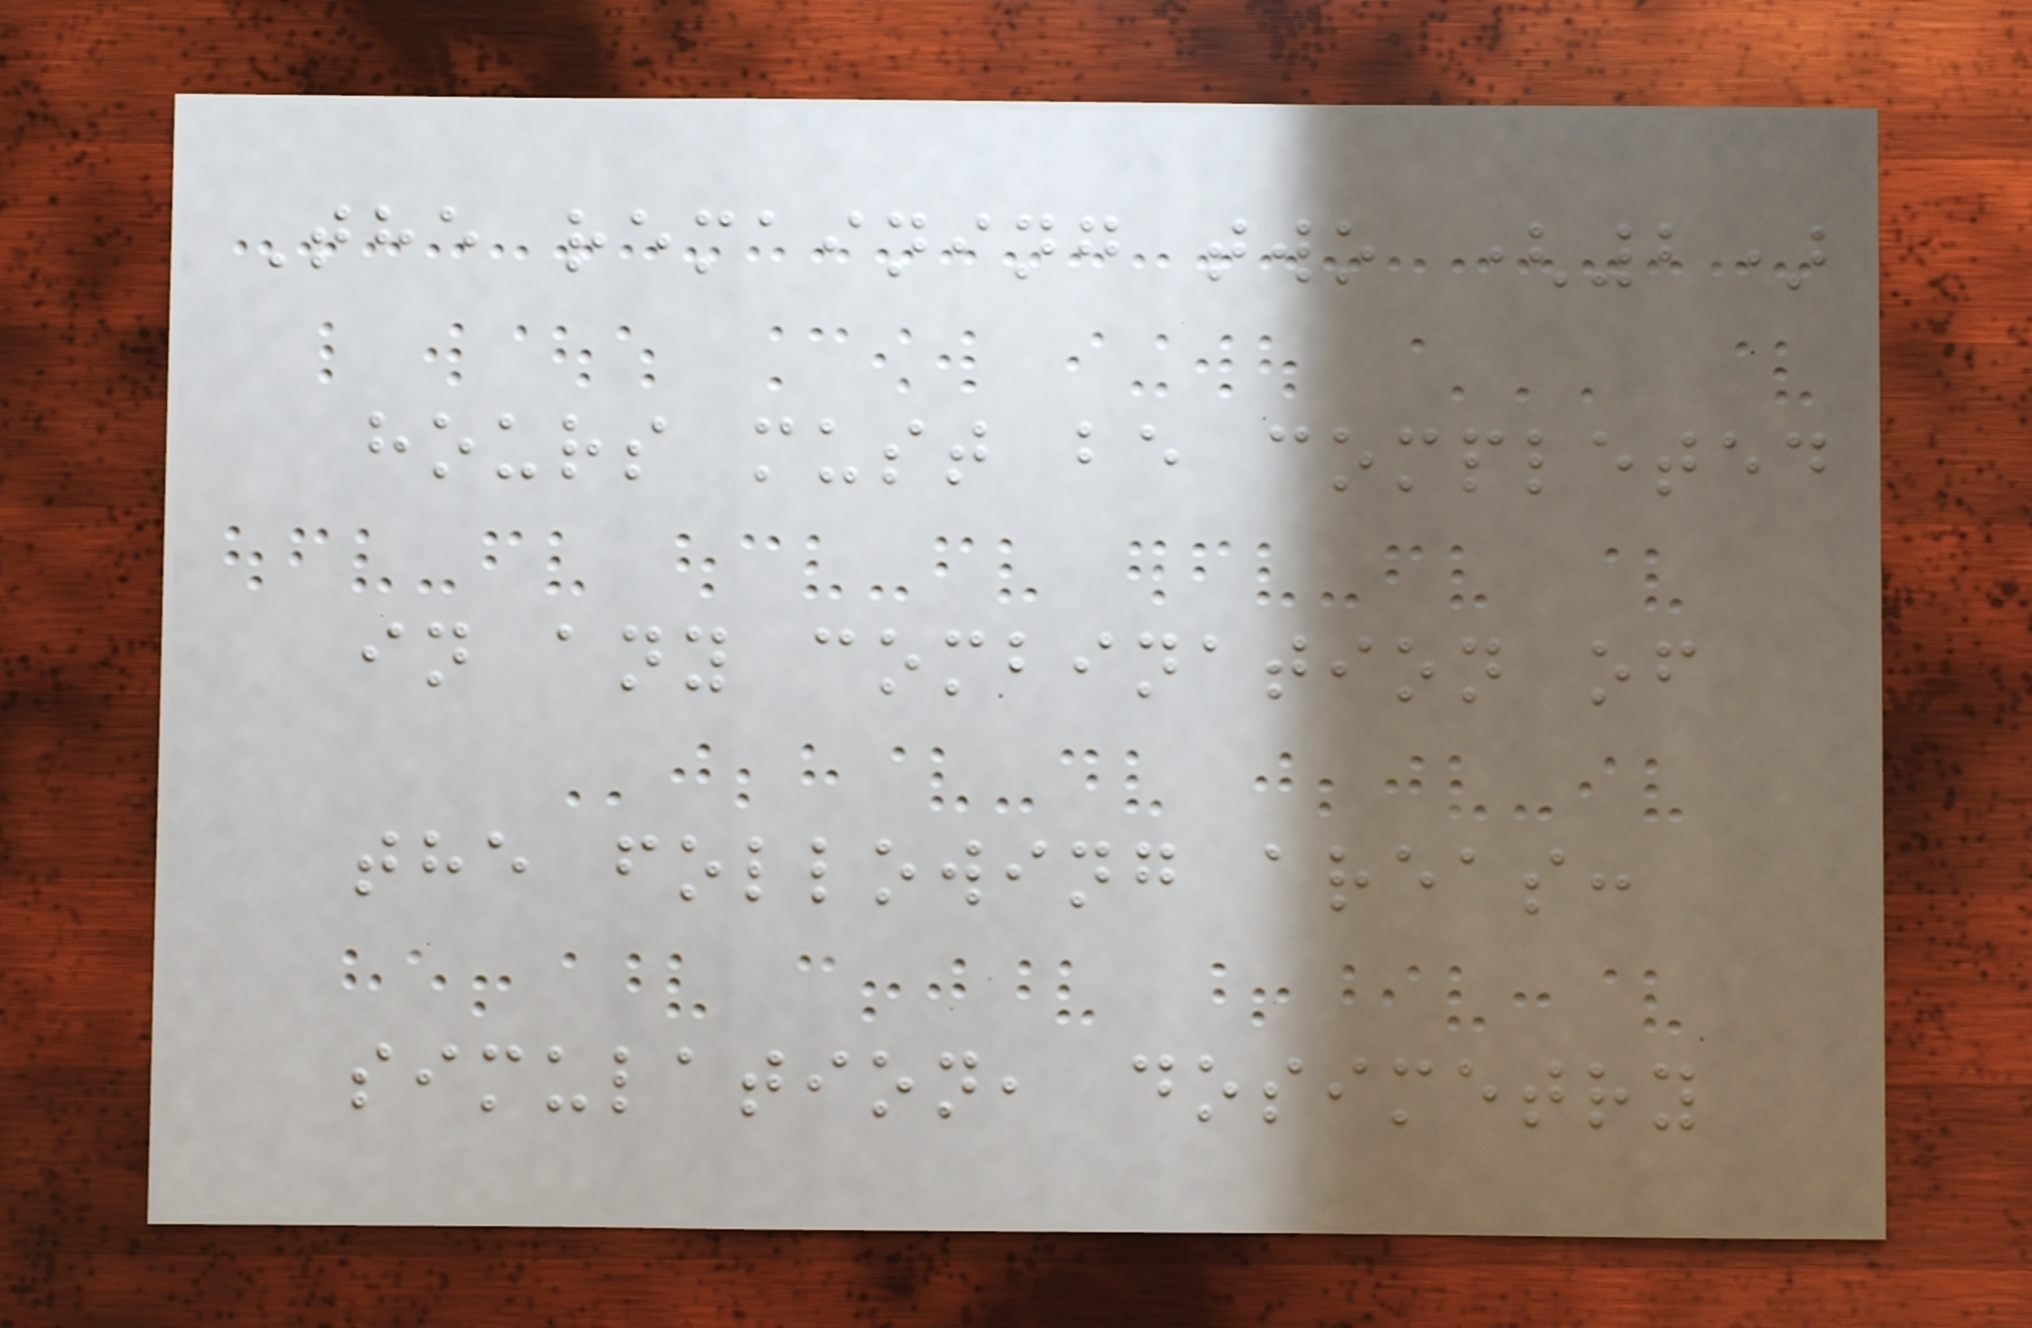The remaining two (2)
hours must be completed
in any combination of
the following areas:
simulation, dosimetry
